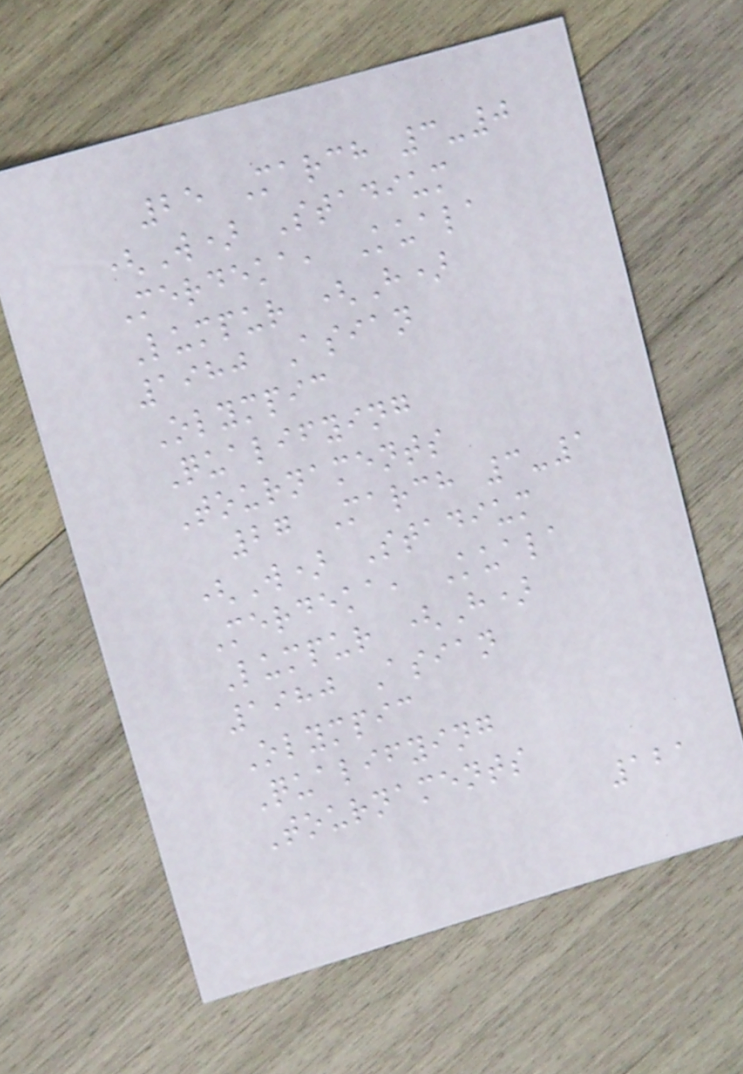25 March 3-0
(W) Stadium
Merdeka, Kuala
Lumpur (H)
1980 Asian
Olympic
Qualifying
Tournaments
27 March 3-1
(W) Stadium
Merdeka, Kuala
Lumpur (H)
1980 Asian
Olympic
Qualifying
Tournaments
121
